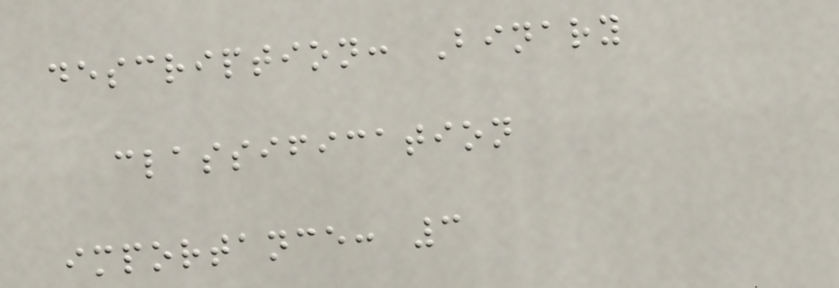description: Binary
classification
importance: 3
